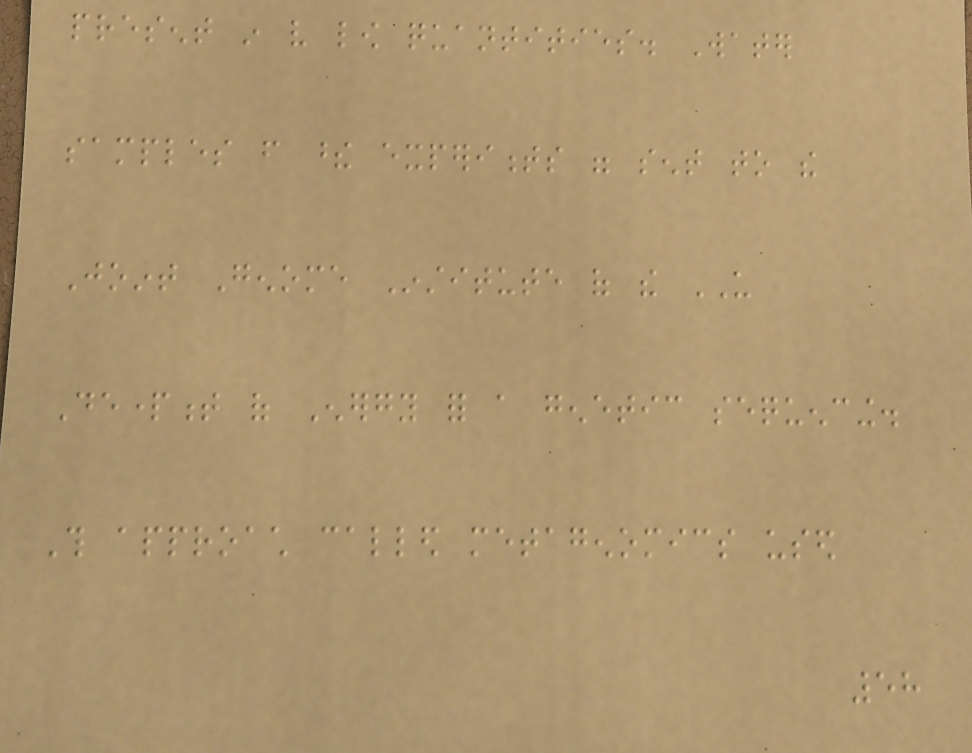present in very low quantities. Water
samples from these experiments were sent to the
Joint Genome Institute of the US
Department of Energy for a genetic sequencing.
This approach called metagenomics used
58
